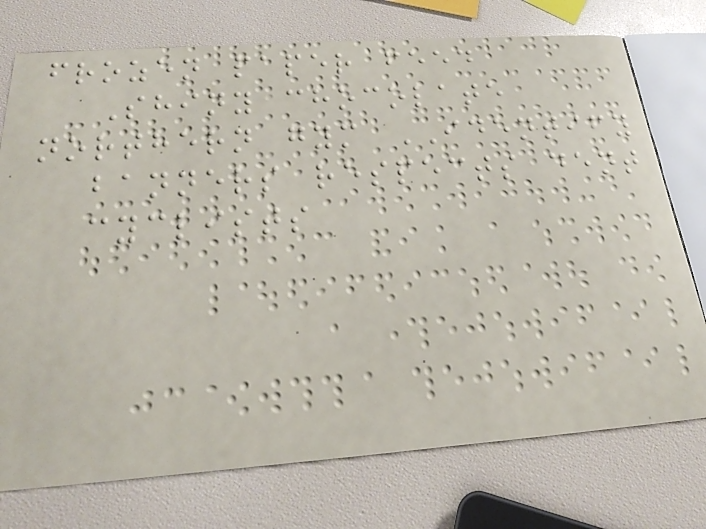frozen paper feed
Shiny chocolate
northern gym IDENTIFY
banners respects dent
cyclists
